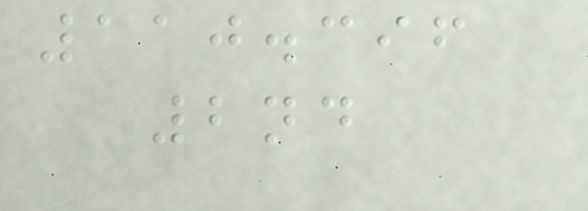110.396
2nd
